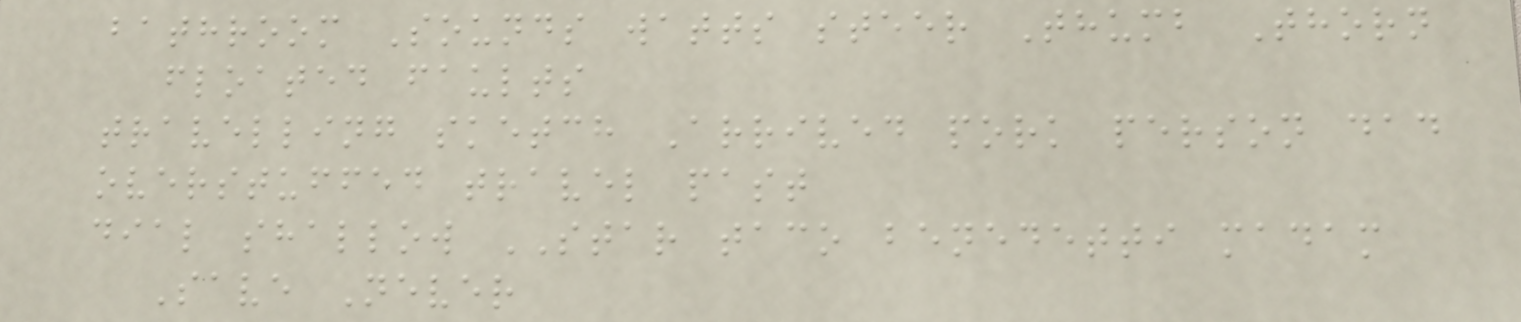bathroom Sounds watts steer Thumb Thorn
floated faults
travelling sketch Arrived pork person dad
overstuffed travel past
dial shallow STAR taco benedetti madam
Save Never
